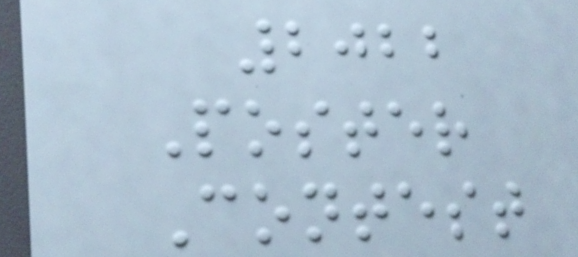2022
Poster
Contest
